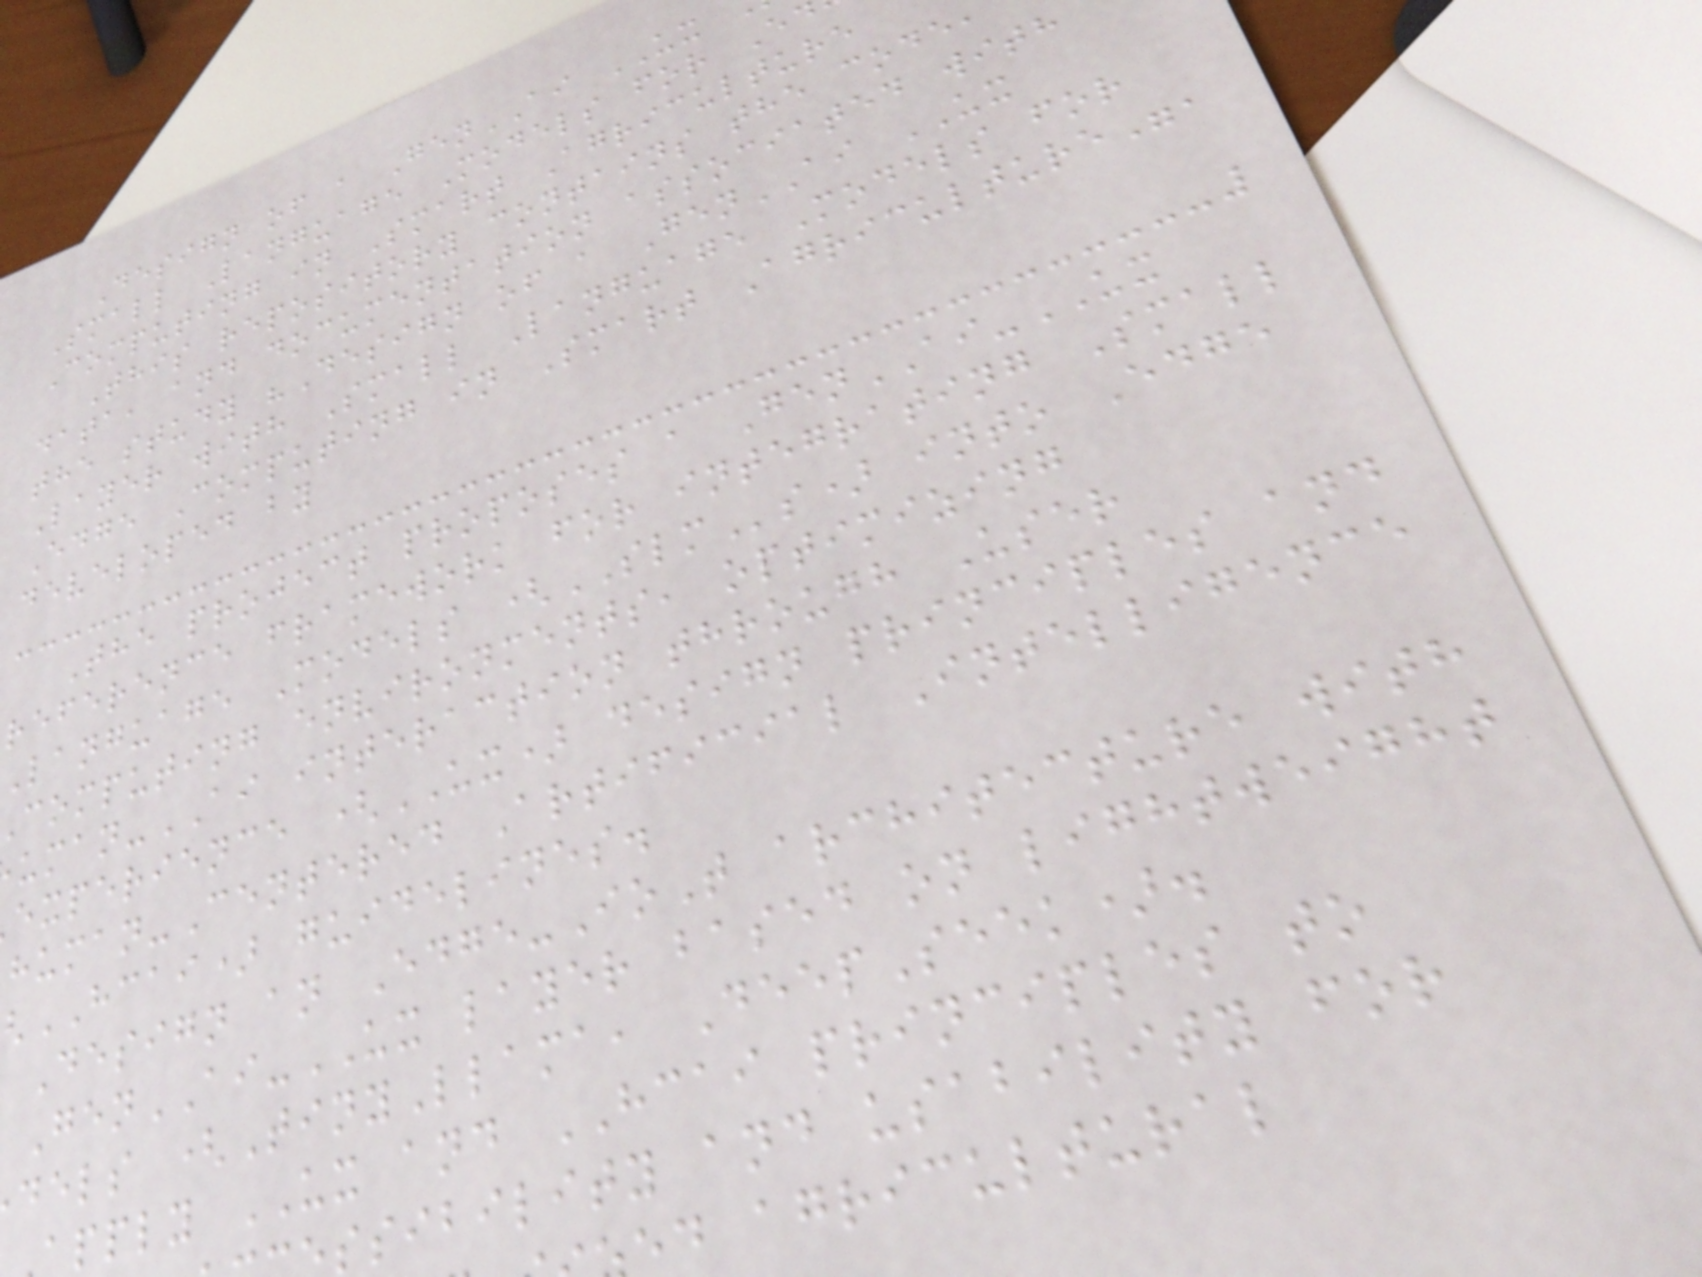Design of a GenAI UX
Small Language Models for E
Computing in Smart Agriculture
This repository contains the code,
data, and documentation associated with
the study "Design of a GenAI UX
Layer with Small Language Models for
Edge Computing in Smart Agriculture",
developed by
The project proposes a GenAI-UX
reference framework for integrating Small
Language Models (SLMs) into Edge
computing environments, optimizing
uman-AI interaction through User
experience (UX) design principles and
uman-Centered Artificial Intelligence
HCAI) guidelines.
Design an Edge-IoT architecture with
GenAI-UX layer based on lightweight
dels (TinyLlama, DeepSeek).
pply UX and HCAI principles to
ssibility and usability for
d agricultural
